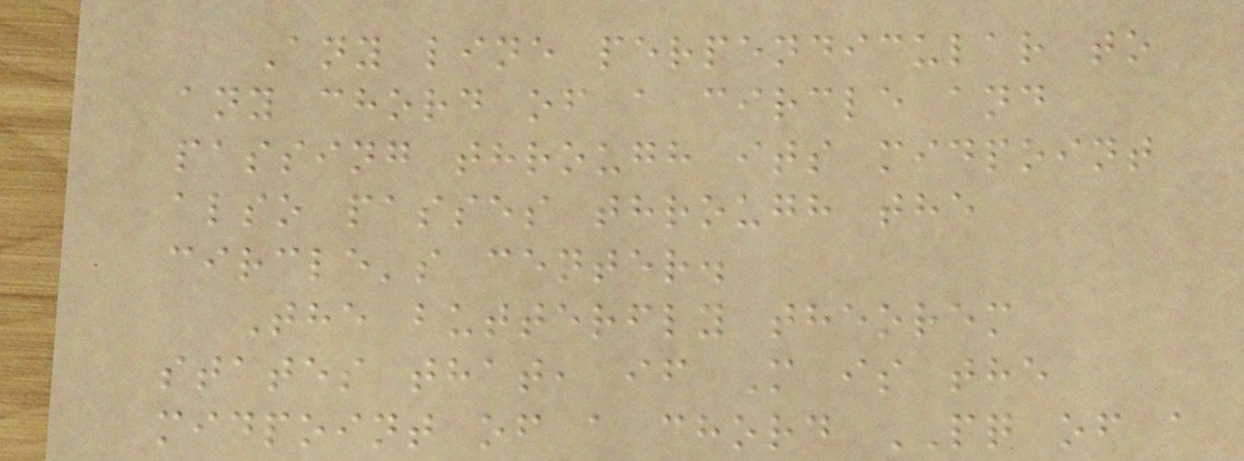Any line perpendicular to
any chord of a circle and
passing through its midpoint
also passes through the
circle's center.
The butterfly theorem
states that, if M is the
midpoint of a chord PQ of a
